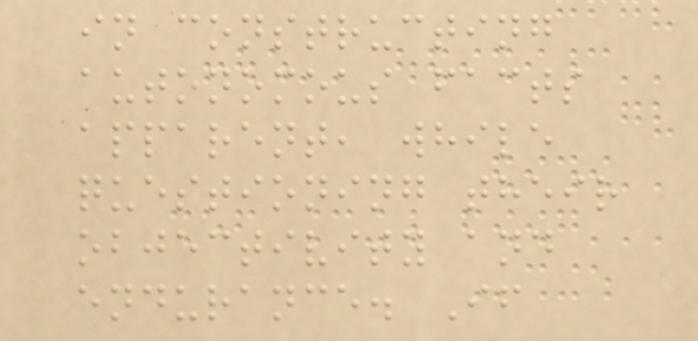in constructing
autonomous facts
apparent, while
questioning their
objectivity and
endurance. If
